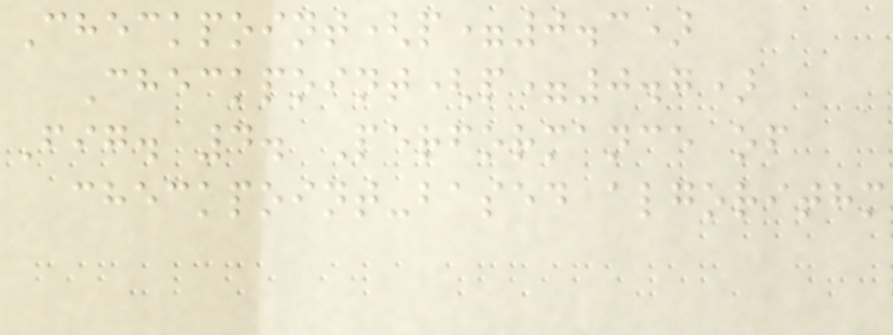Checkpoint(p=0.3)
Checkpoint(p=0.7)
Fig. 4. Performance of
checkpoint-based algorithm
